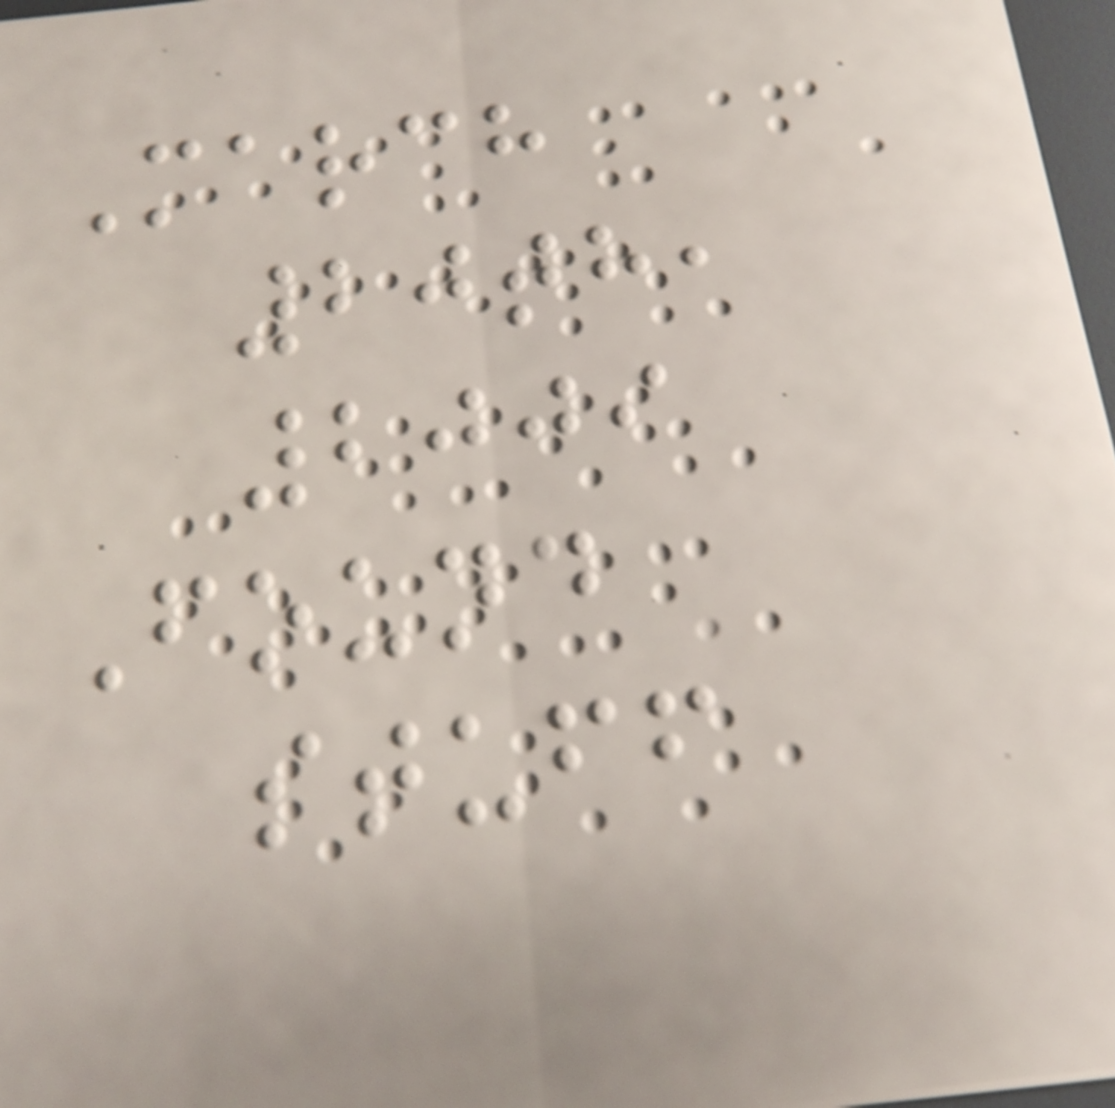March
20th,
2009
Found
stuff
